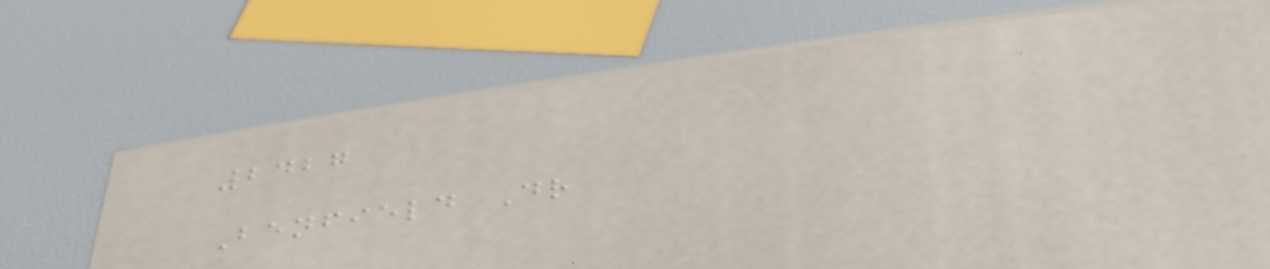2427
Benfield Dr
